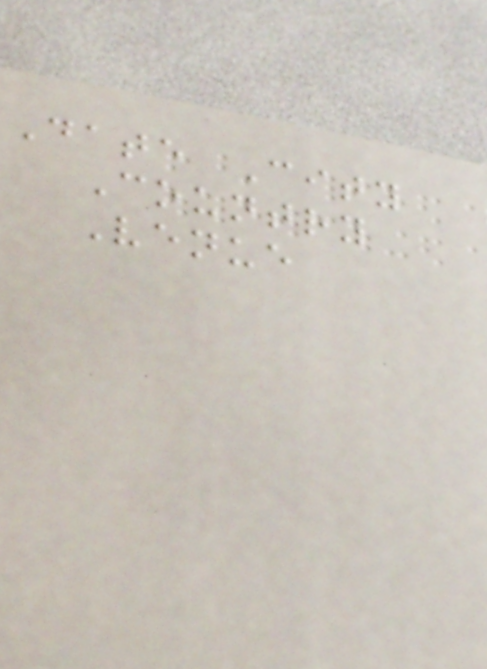Date City
Country
Venue
